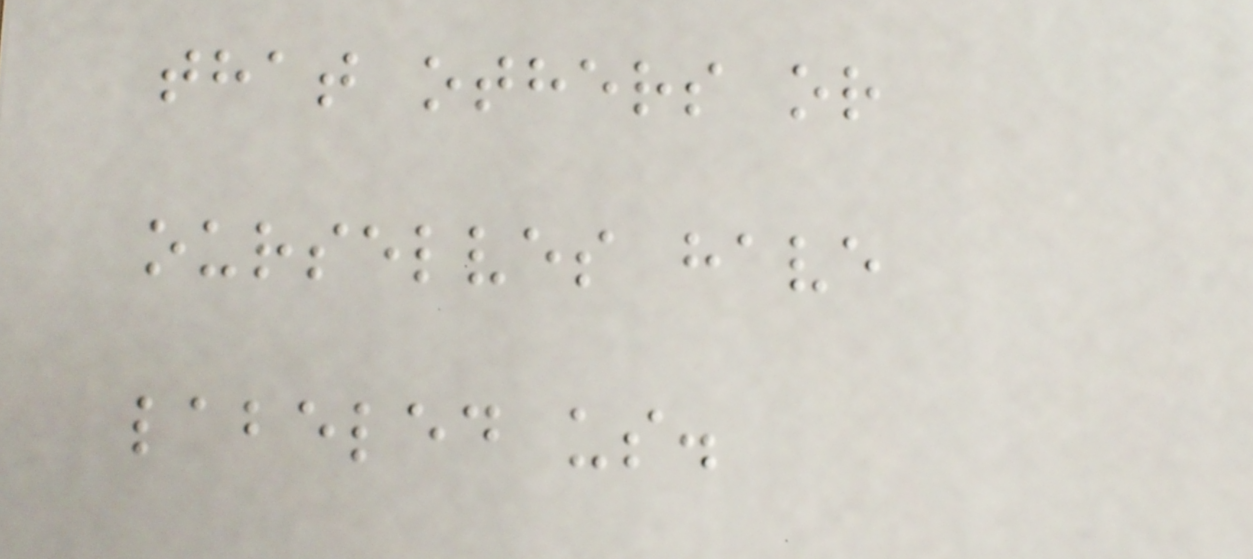that others or
ourselves have
labeled us.
